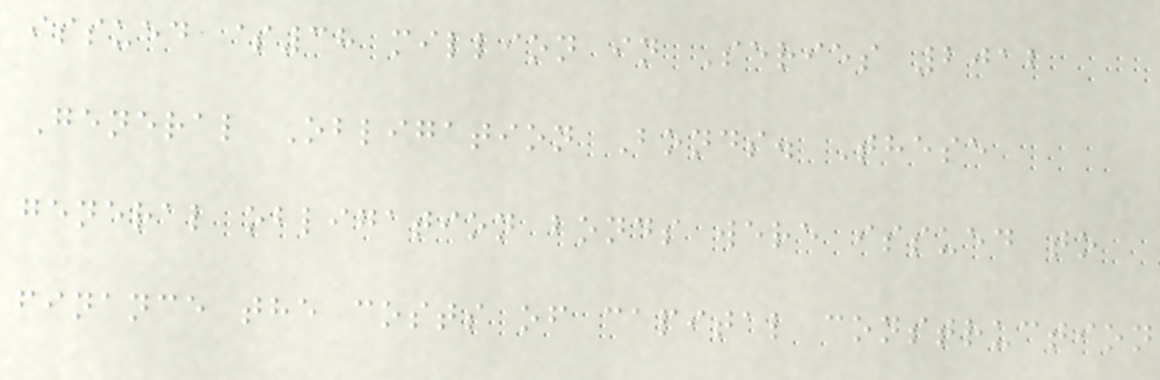issued $38 million in Series 2012
General Obligation Bonds. These
general obligation bonds were issued to
finance the costs of capital construction
